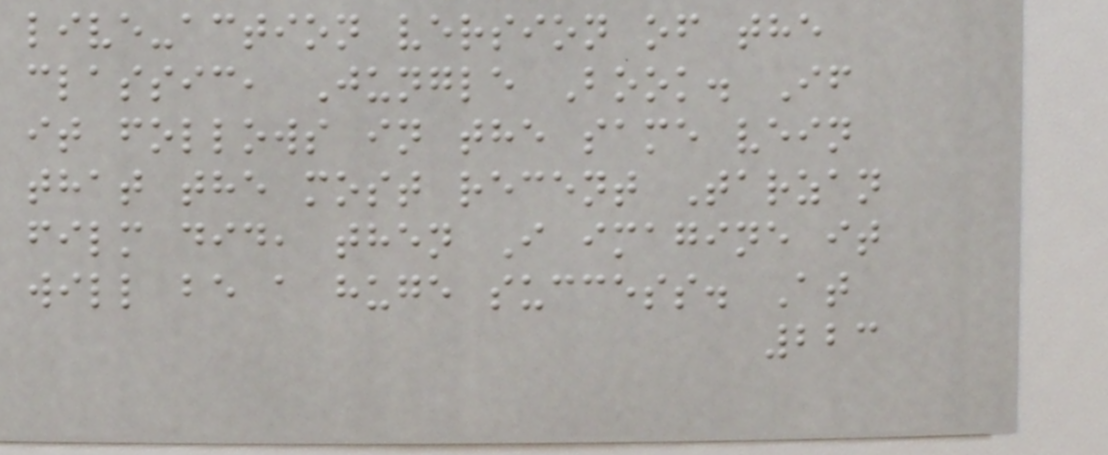live-action version of the
classic, Jungle Book. If
it follows in the same vein
that the most recent Tarzan
film did, then I imagine it
will be a huge success. At
223
